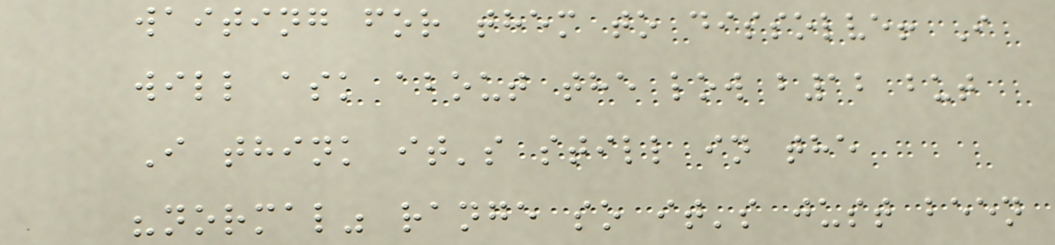waiting for them to dissolve! I
will ask about the low b12 but
I think it's still in the
"normal" range so it's just been
